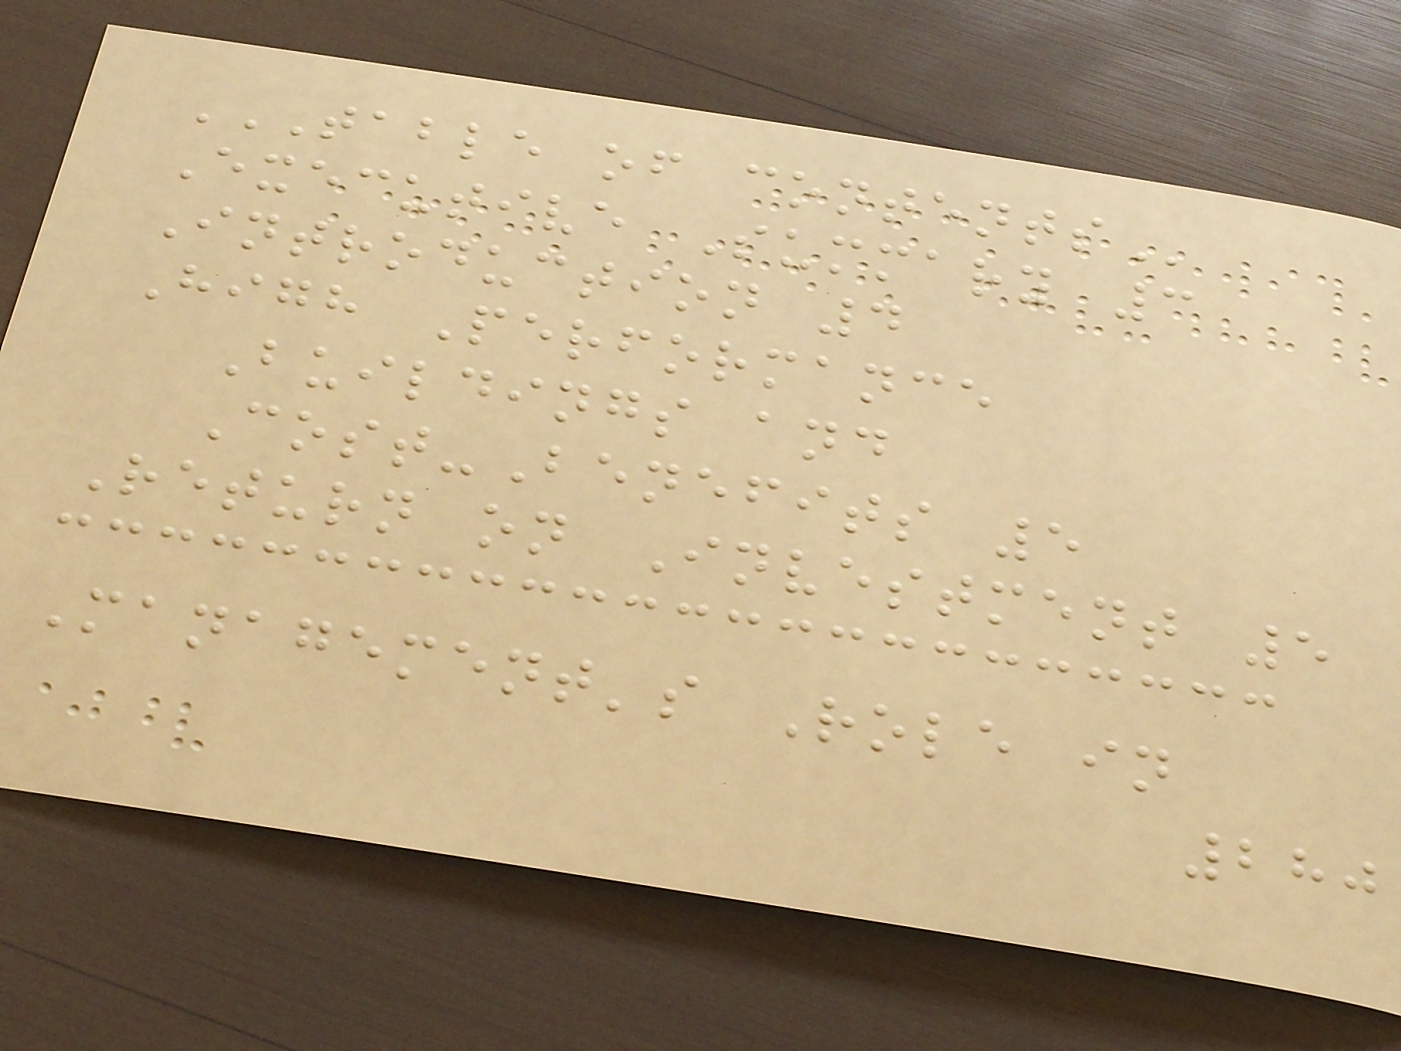TABLE OF CONTENTS
Executive Summary 3
Introduction 4
High Performance
Buildings and
Cost-Benefits 5
Return on Investment 5
Management's Role in
280
